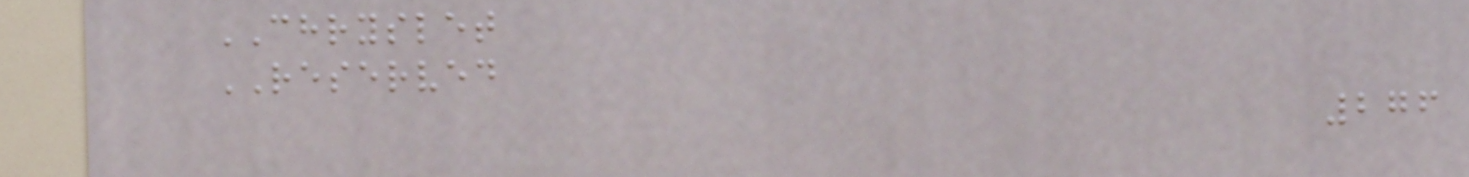CHRYSLET
RESERVED
276
